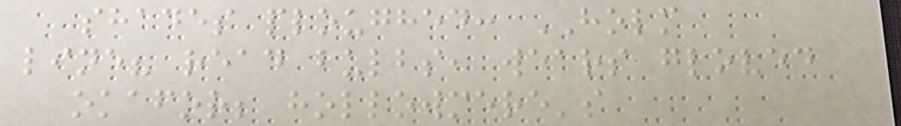shades ploughed: HOLM
line? read bulbs, wears gloved
okafor; hollowmere's
